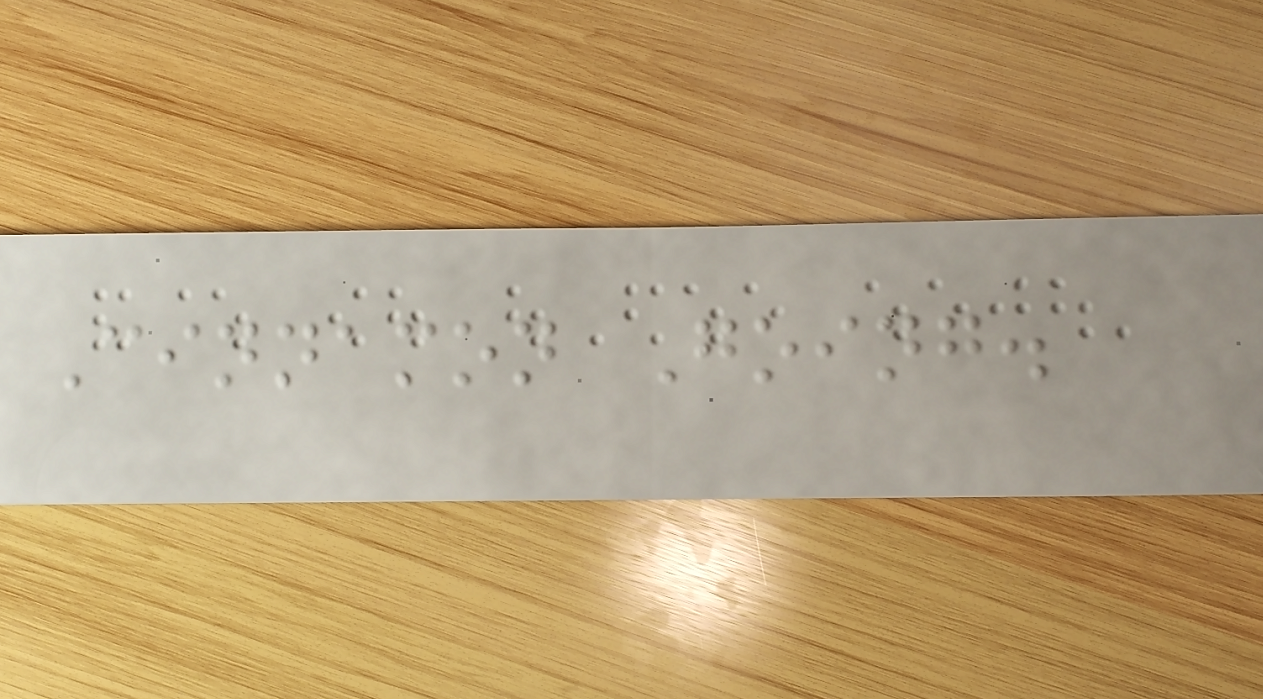Cinnamon Going.
